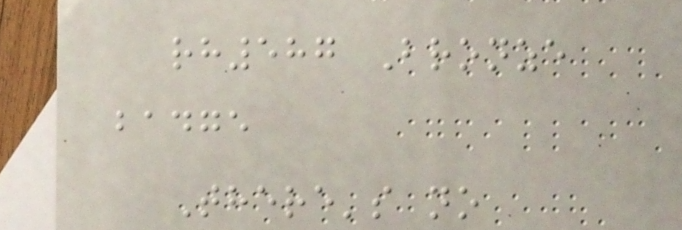rh587 Bronze
badge
There's no
